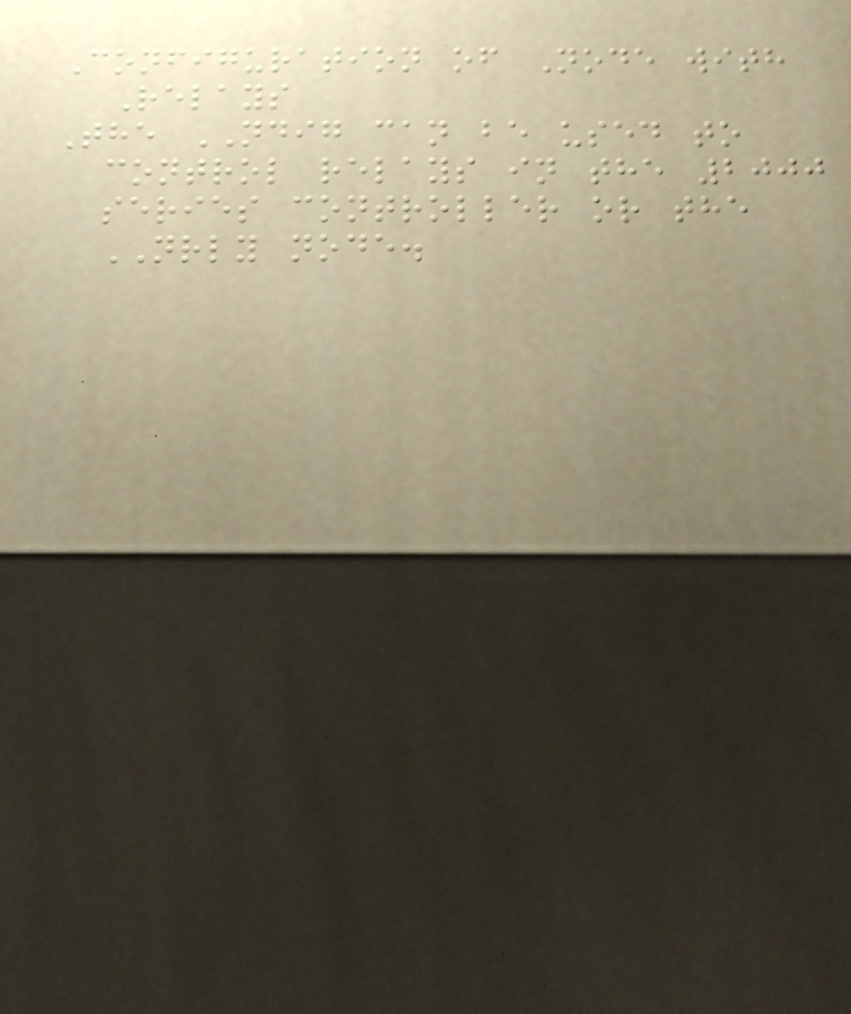Configuration of Node with
Relays
The NDIG can be used to
control relays in the 2000
series controller or the
NRLY node.
